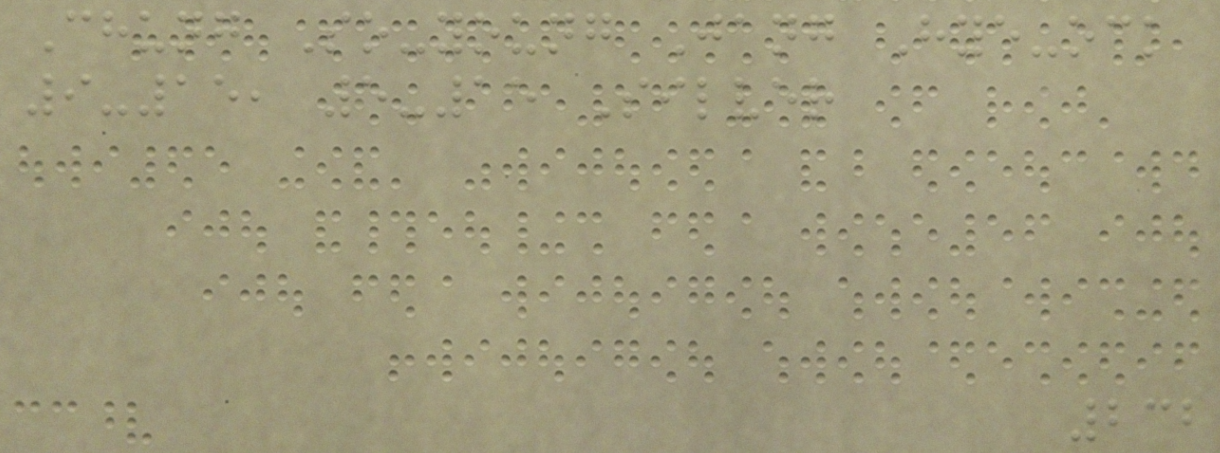Chung So-young Jang Hye-ock
9-15, 5-15 Silver
232
